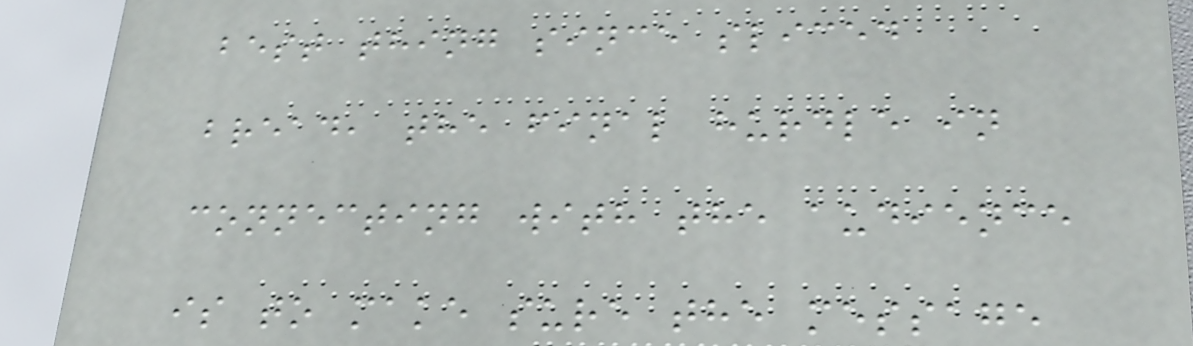best thing since sliced
bread, the final hurdle in
connecting with the audience
is to make sure the message
